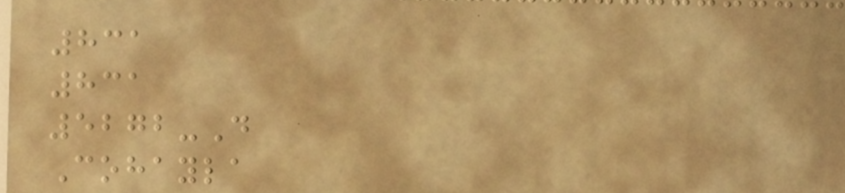831
831
5272-D
Cohayla
